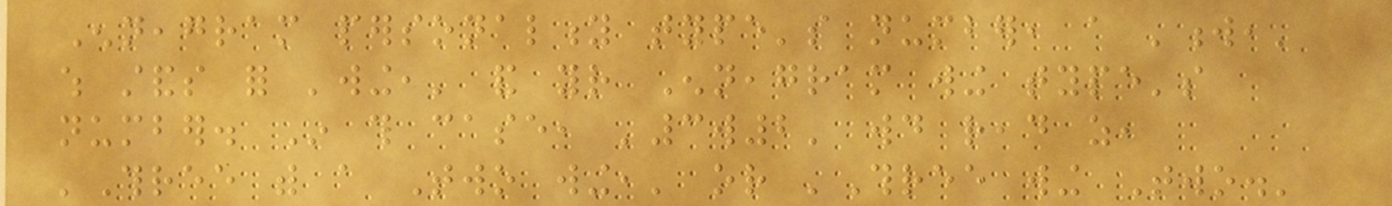Enneagram personality type's number, a 'w,'
which stands for 'wing,' and your Enneagram wing type's
number. In this case, '3w2' would read as,
'Three with a Two wing,' or 'Three wing Two.'
